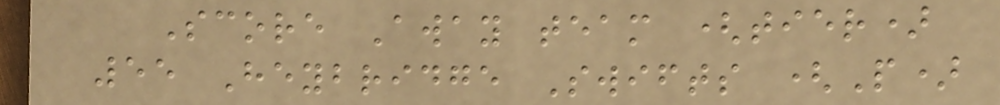Score Away team (tier)
55 Heybridge Swifts (P)
